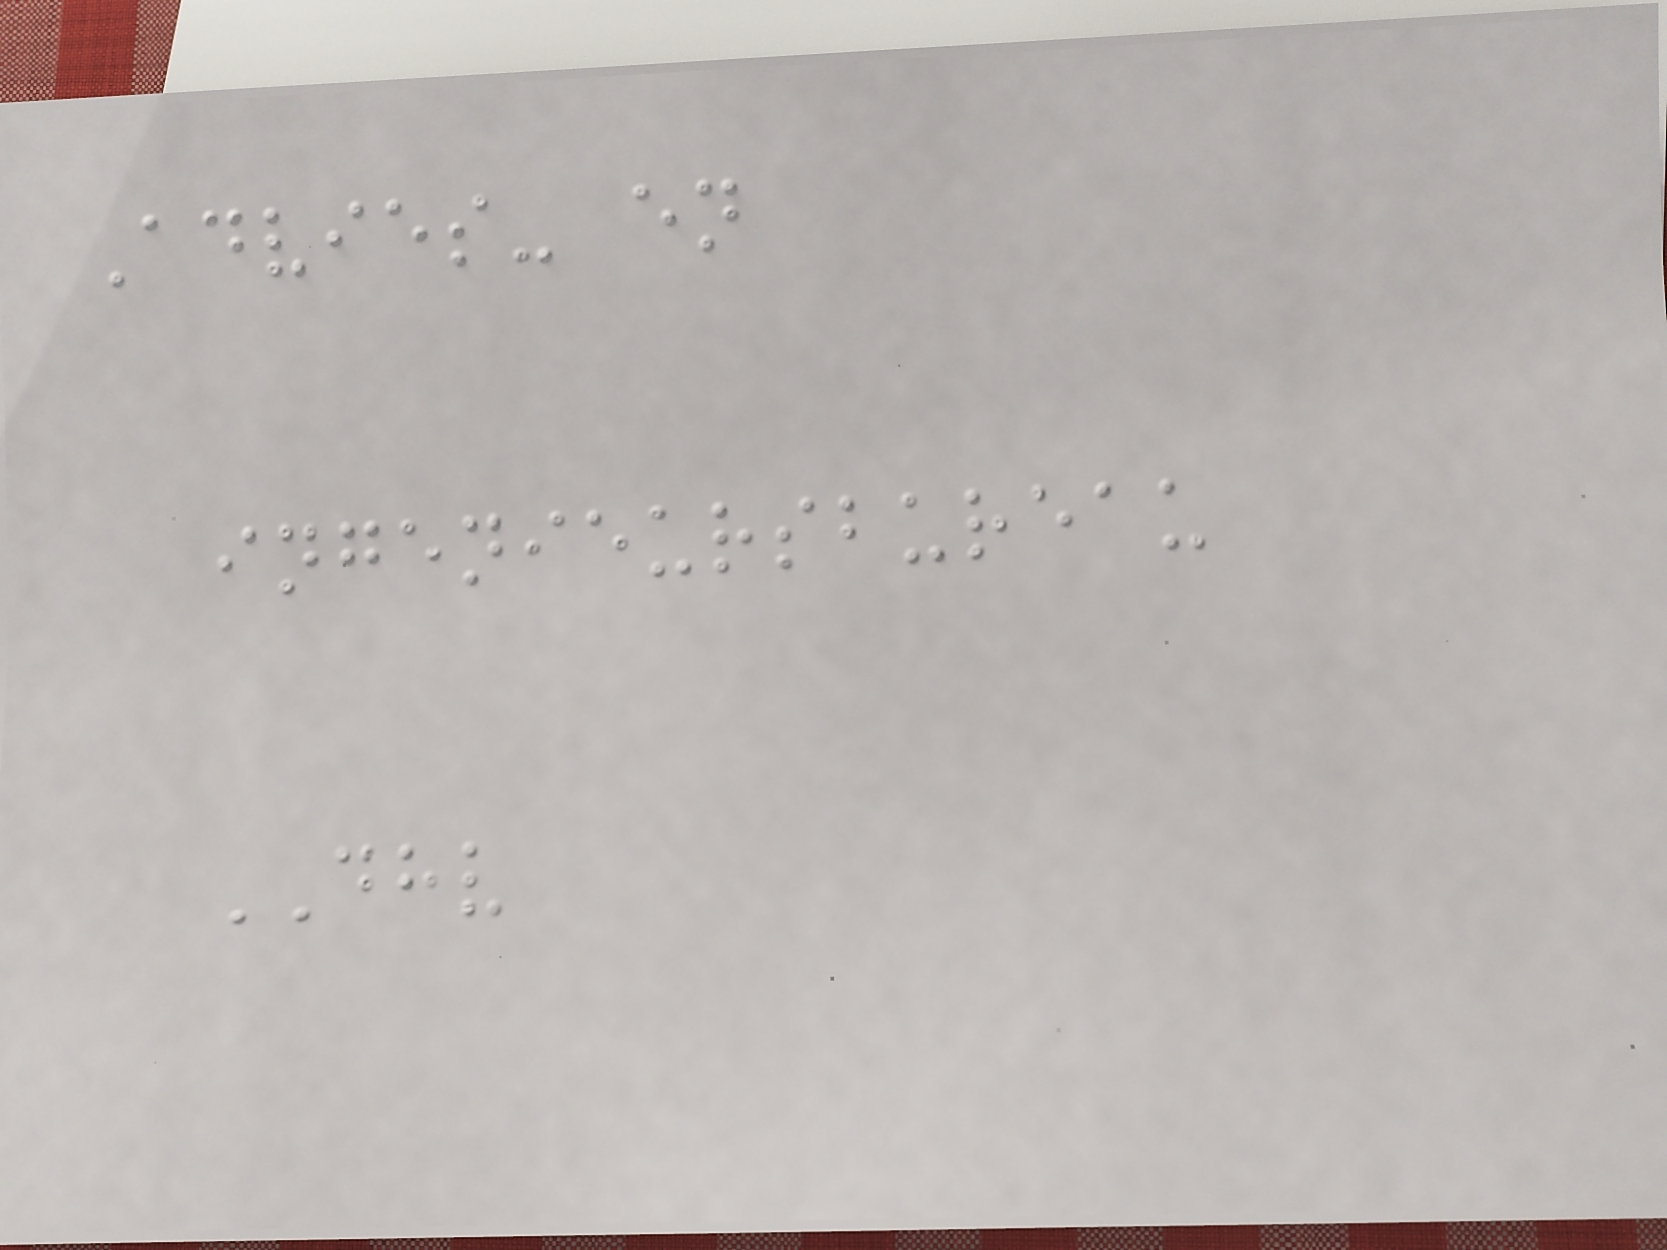Advies- en
ingenieursbureau
DHV
